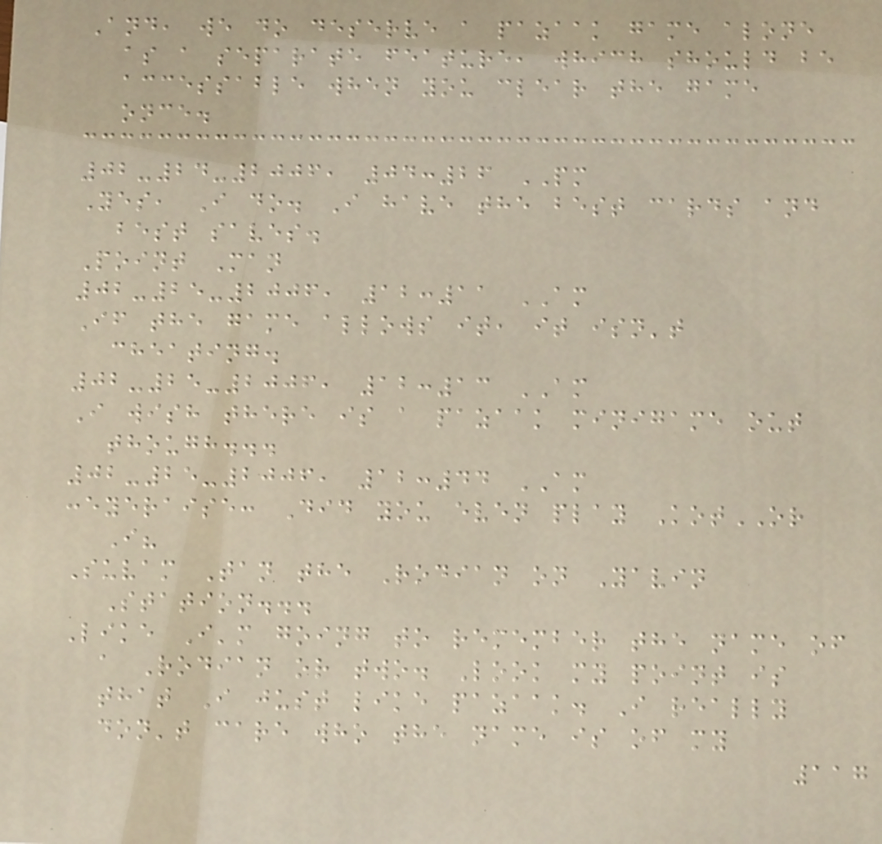And, we do deserve a pazaak game alone
as a separate feature, which should be
accessable when you clear the game
once.
02-24-2006, 04:26 PM
Yes, I do. I have the best cards and
best saves.
Point Man
02-25-2006, 12:11 AM
If the game allows it, it isn't
cheating.
02-25-2006, 12:13 AM
I wish there is a pazaak minigame out
though...
02-25-2006, 12:44 AM
:eyeraise: Did you even play KotOR
I?
Suvam Tan the Rodian on Yavin
Station...
Like I'm going to remember the name of
a Rodian or two. Look my point is
that I just like pazaak. I really
don't care who the name is of my
117
